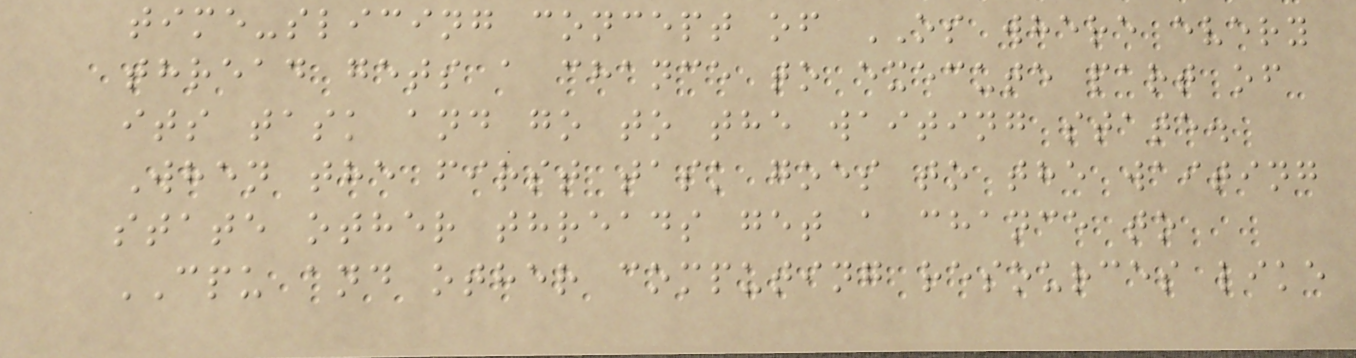time-slicing concept of OS where every
thread gets a chance to execute part of
its task and go to the waiting state.
When the first task goes to the waiting
state other threads get a chance to
CPU and other computing resources like
